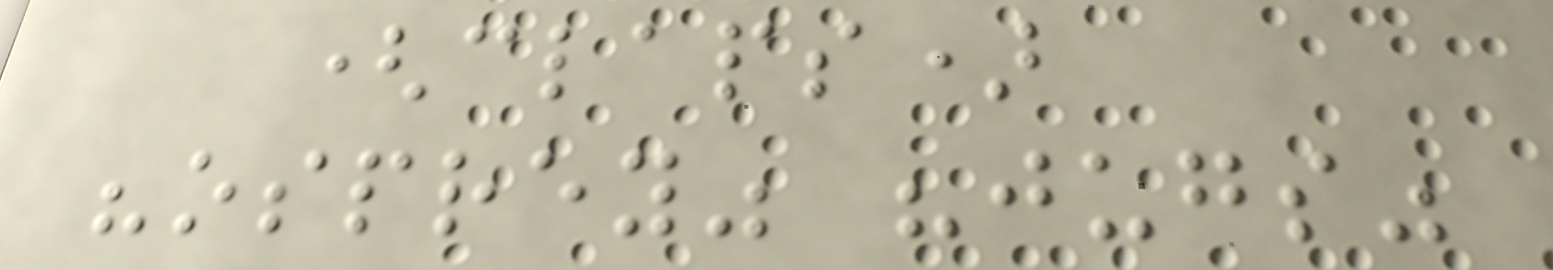(claps)
"osprey" "jugs"
